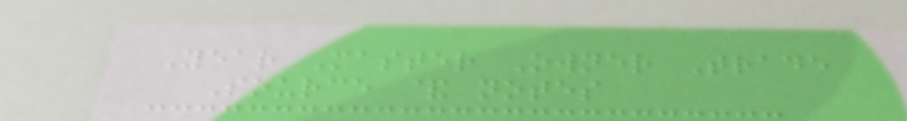Year Master Owner Trade
Source & notes
